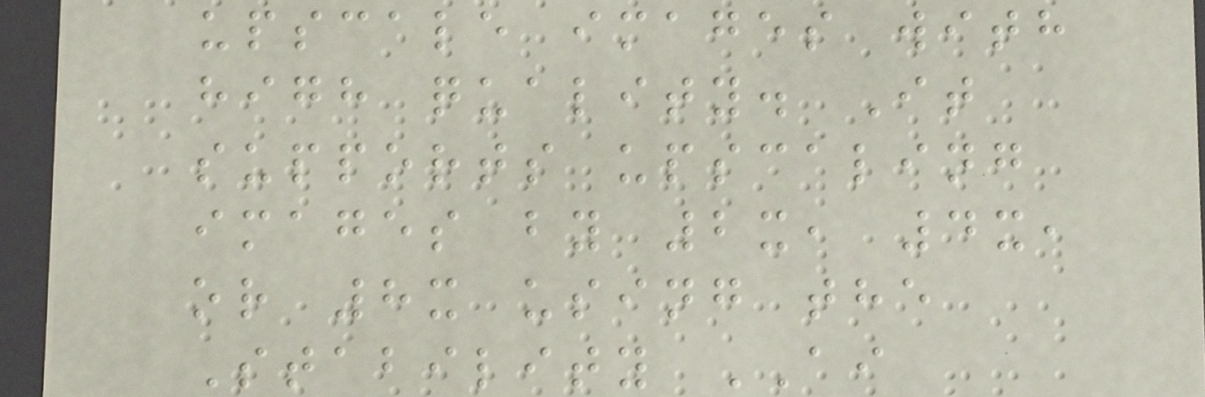upscale images with
high quality. It
supports upscaling
images by 2x, 4x,
or 8x using the
Stability AI
